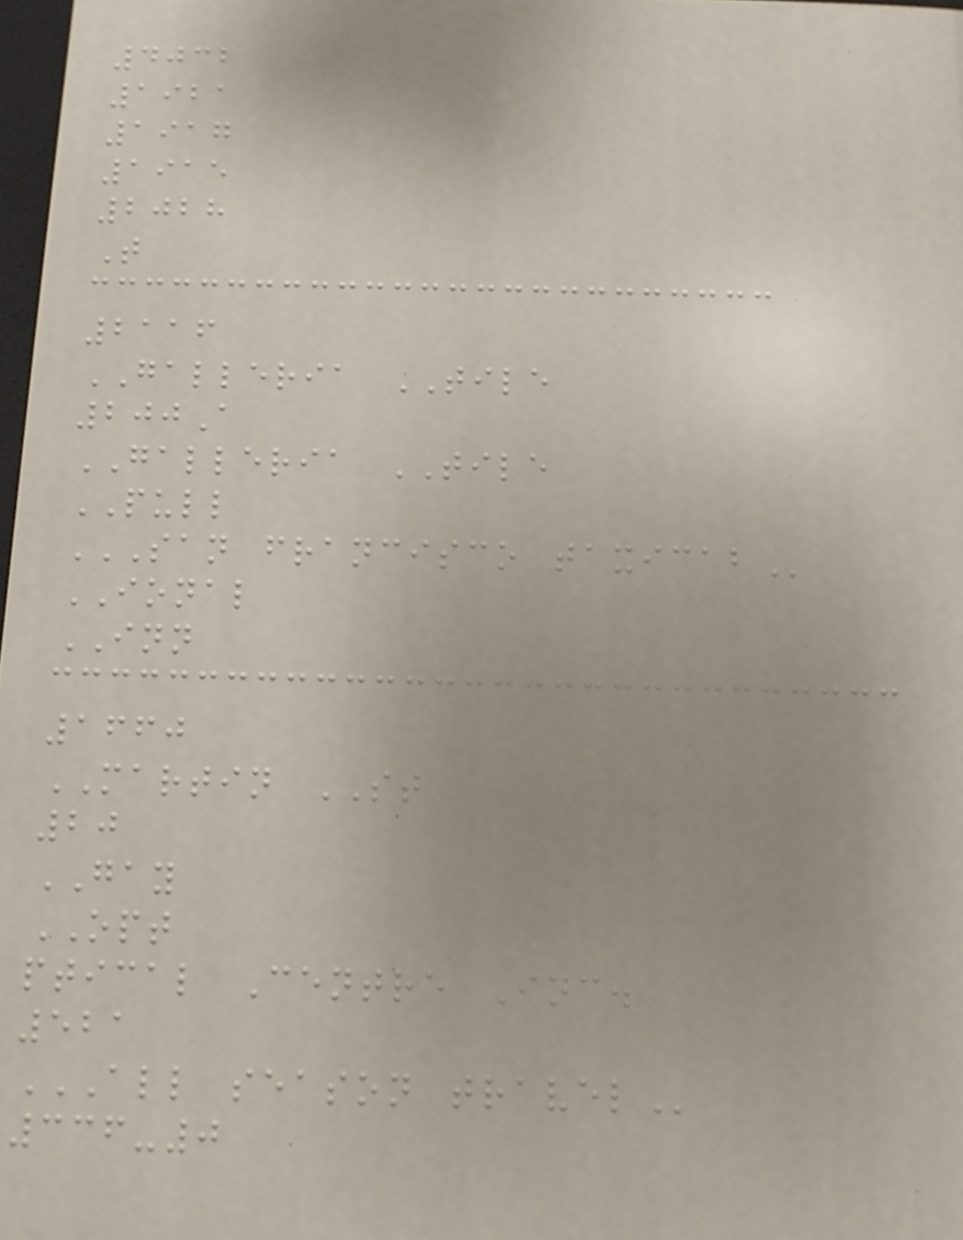4032
1921
1917
1915
2028
T
2116
GALLERIA TILE
200A
GALLERIA TILE
PULL
SAN FRANCISCO TAXICAB
IONAL
INN
1660
MARTIN ST
20
GAY
OPT
ptical Centre Inc.
521
ALL SEASON TRAVEL
336-0
